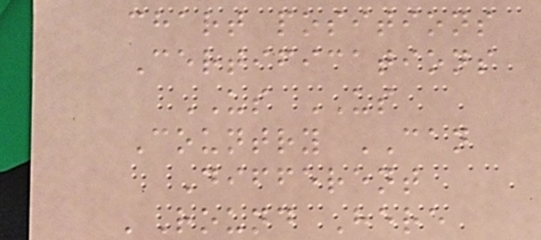chart positions
Certifications
US US
Country CAN
Different
'Round Here
